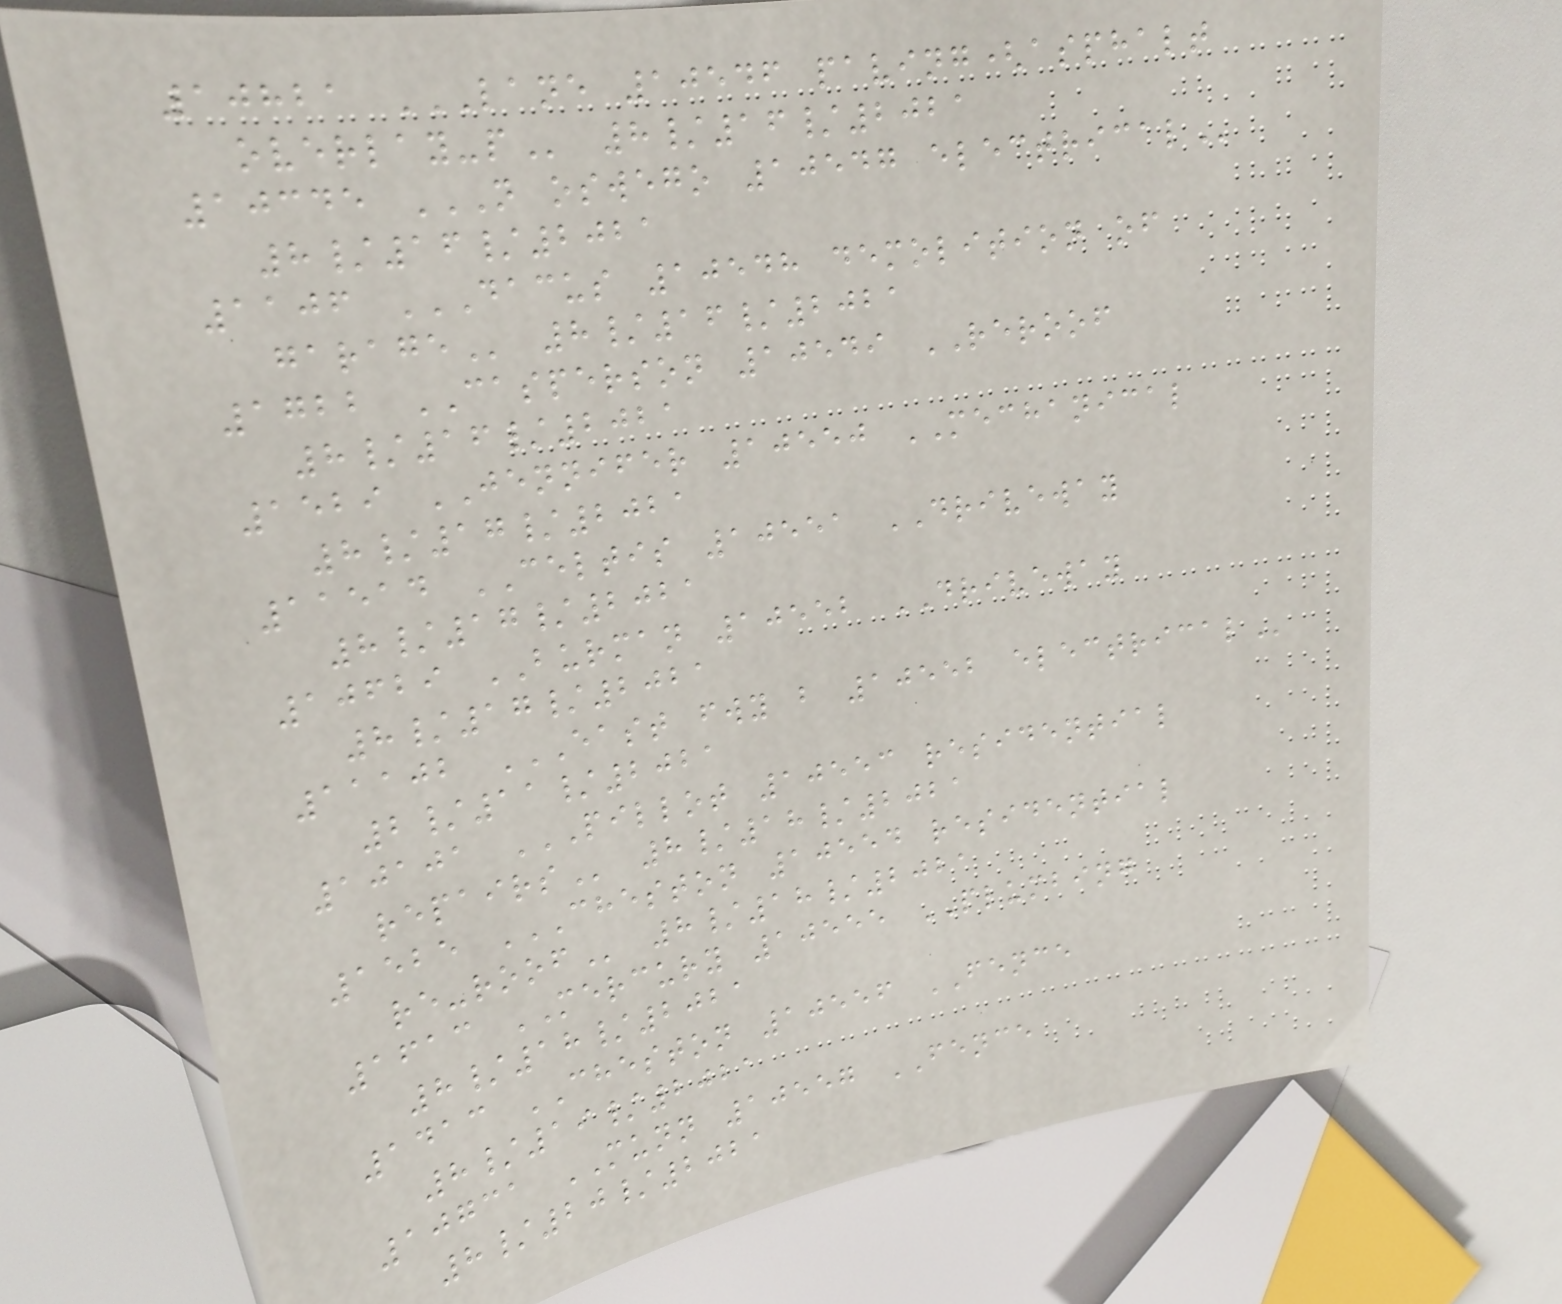10821 LANE 10546 PAVING(ASPHALT
OVERLAY-P 8/16/2021
10345 N OSWEGO 10547 ELECTRICAL
8/16/2021
1106 DACUS 10548 DEMOLITION OF
GARAGE 8/16/2021
1722 CASPERSON 10549 REROOF
8/16/2021
1529 JENNIFER 10550 MECHANICAL
8/17/2021
11514 CELTIS 10551 DRIVEWAY
8/17/2021
10629 BURMAN 10552 DRIVEWAY
8/17/2021
11102 EAST FWY B 10552 ELECTRICAL
2/11/2021
10101 PILLOT 10553 RESIDENTIAL
REPAIRS 8/18/2021
1525 CHESTON 10554 RESIDENTIAL
RE-ROOF 8/18/2021
1613 MERCURY 10555 PLUMBING
8/18/2021
1413 CHESTON 10556 FENCE
8/19/2021
10731 MUNN 10557 FENCE
8/20/2021
